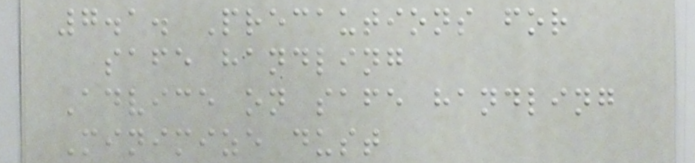7.1. Precautions for
safe handling
Advice on safe handling
Minimize dust
